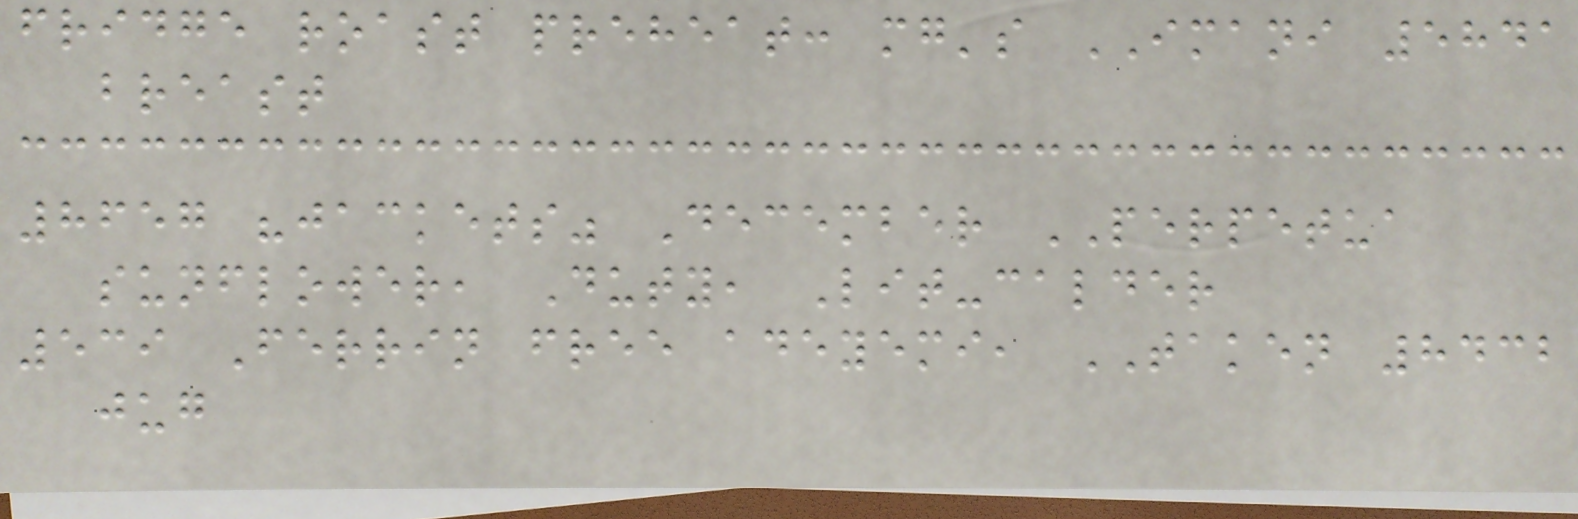fridge roast preheat: mg's IMANI 5841
breast
8657 "jackets" December PERPETUA
sunflower, Duty, Lit-calder
539 Ferrin free adeyemi, TAKEN 8432
jug
